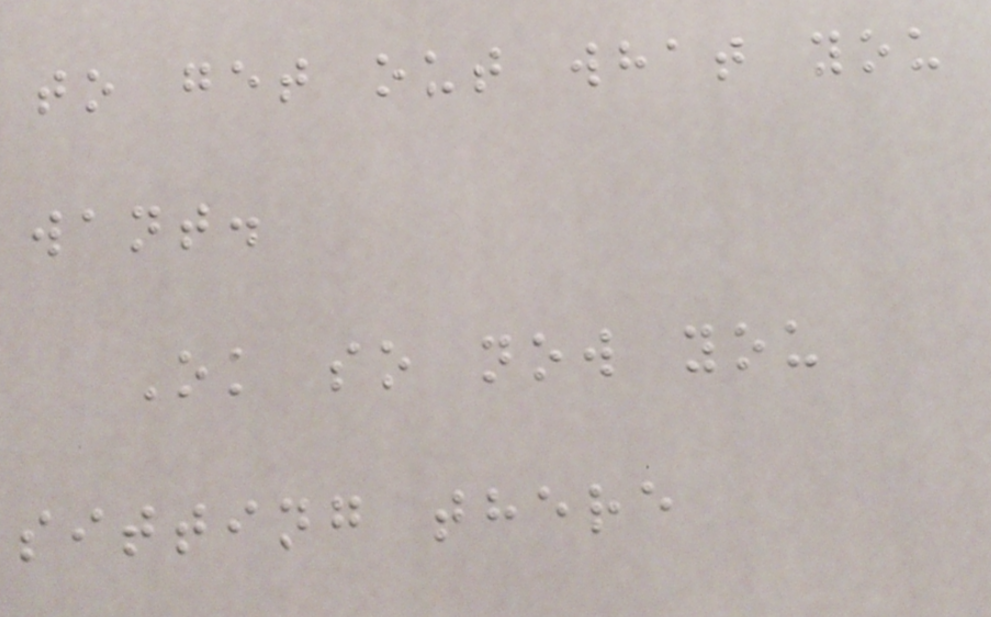to get out what you
want.
Ok so now you
sitting there
